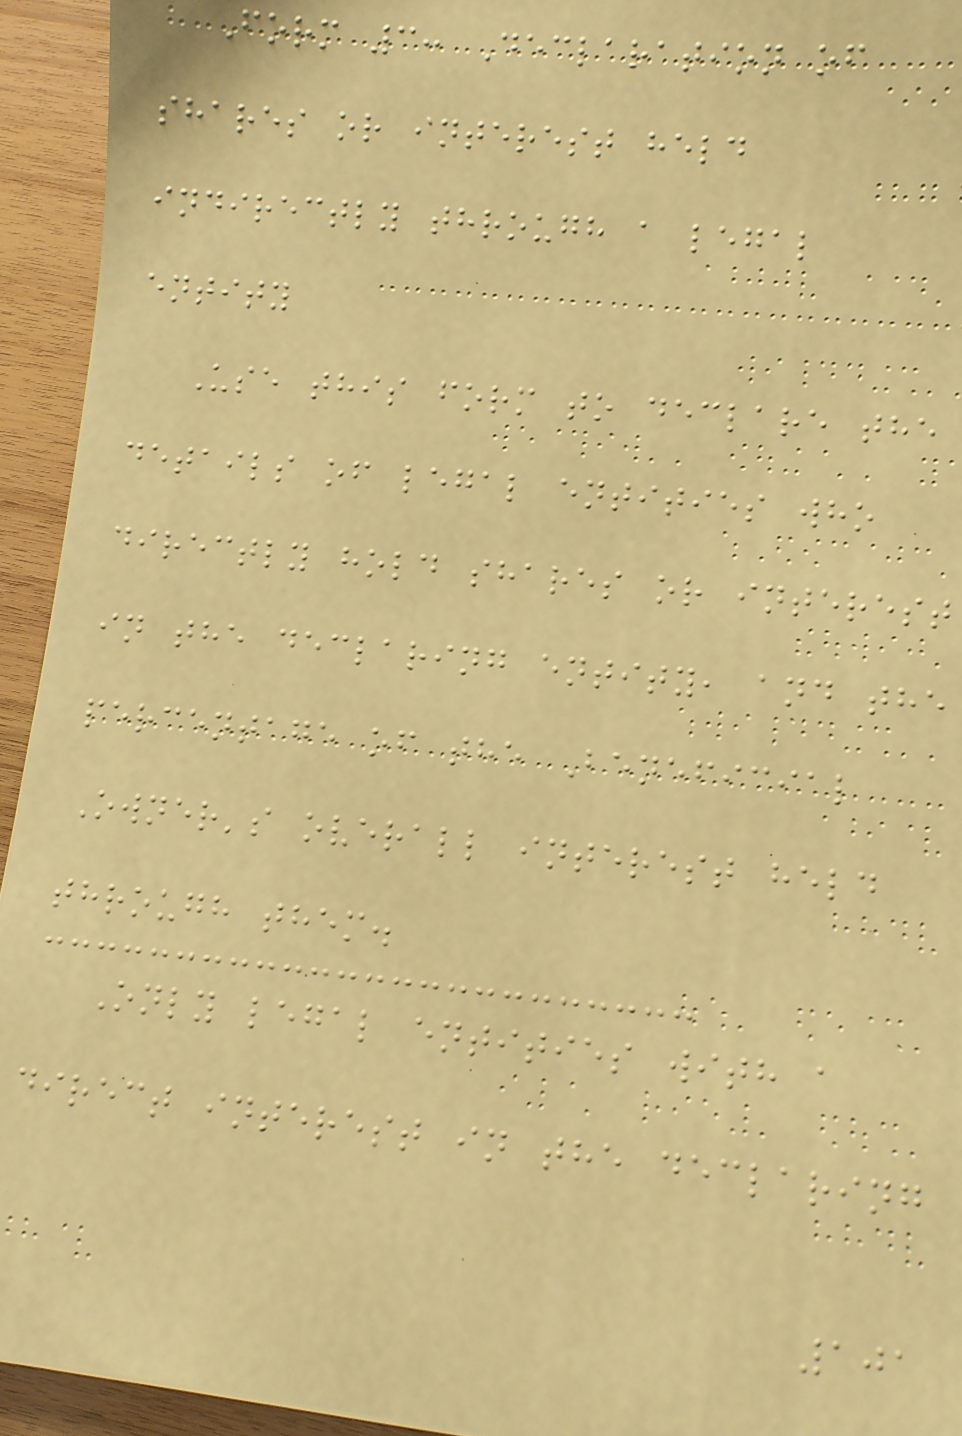Form 3: Declaration of
shares or interest held
indirectly through a legal
entity
Use this form to declare the
details of legal entities who
directly hold shares or interest
in the declaring entity, and the
percentage of the Beneficial
Owner's overall interest held
through them.
Only legal entities with a
direct interest in the declaring
101
